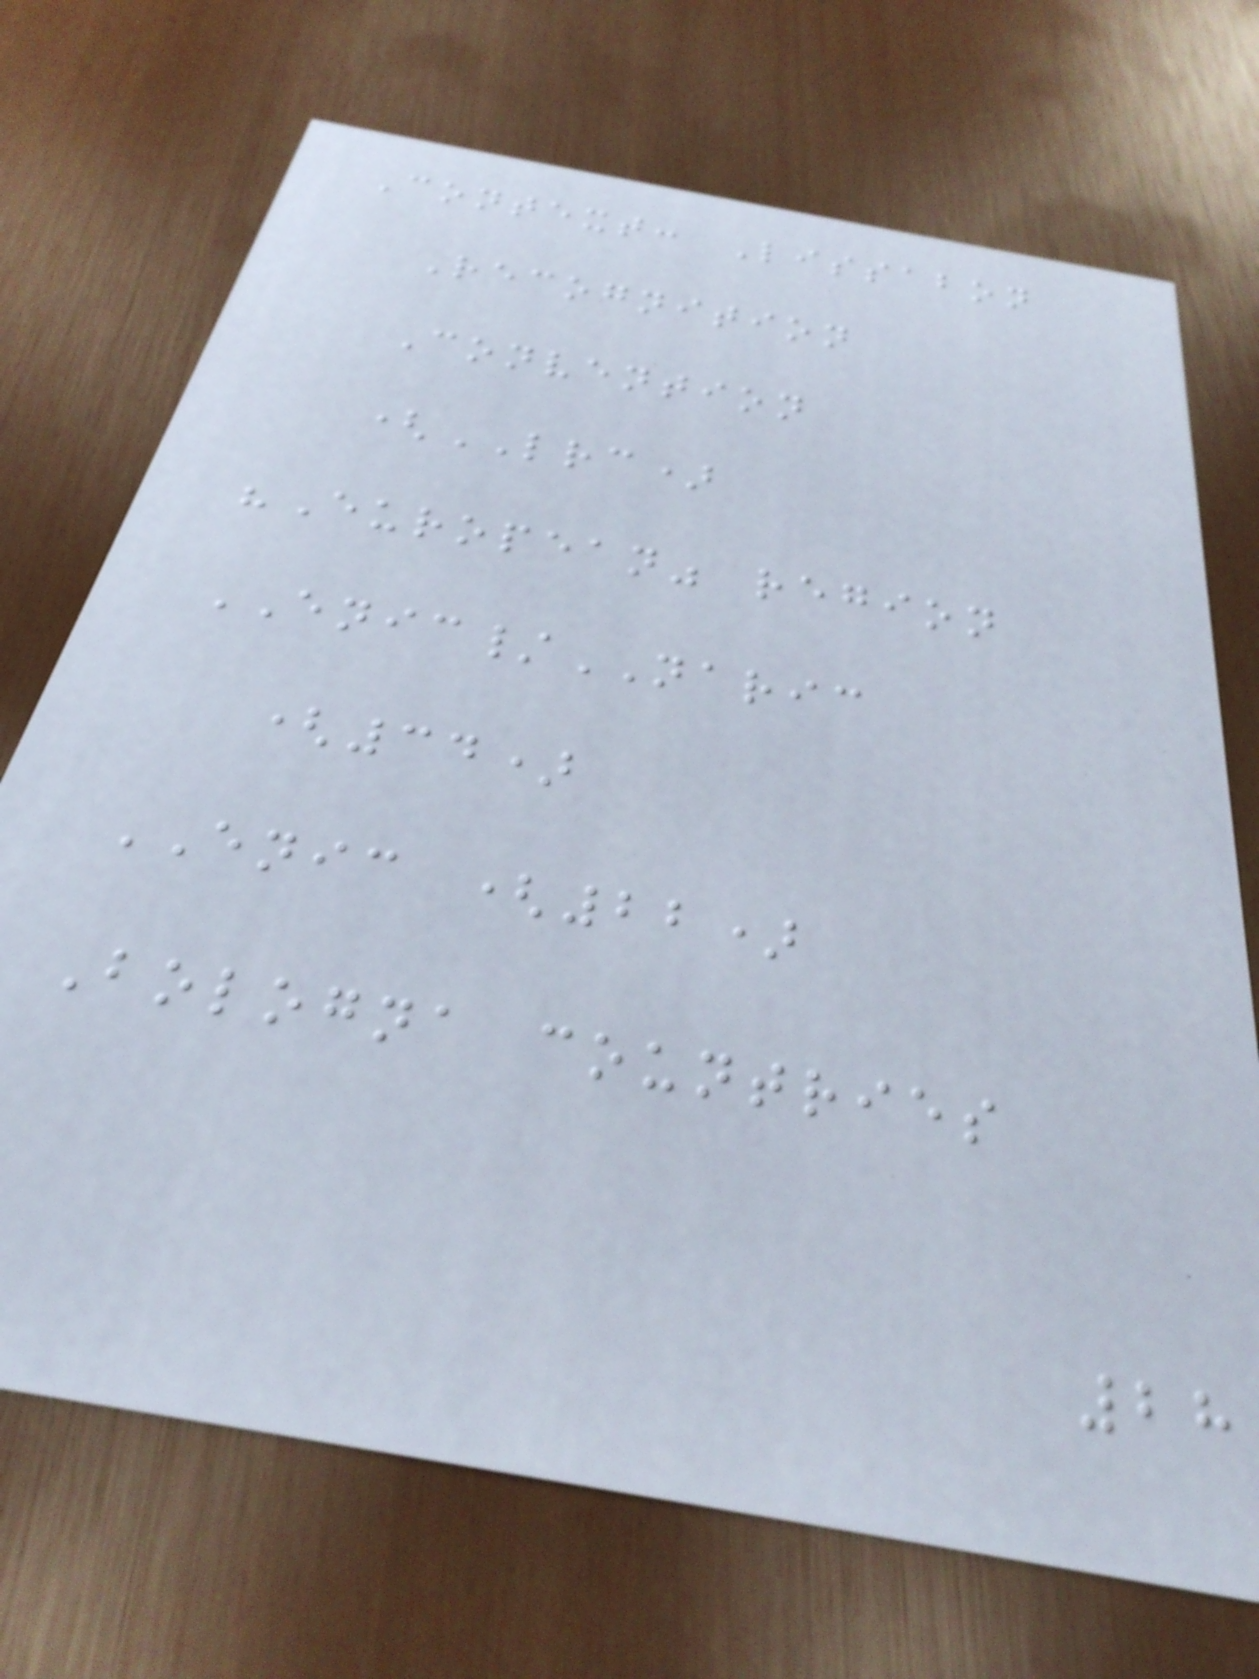Context: Lissabon
Recognition
Convention
(LRC)
"European" region
ENIC/NARIC
(34)
ENIC (22)
Bologna countries
28
